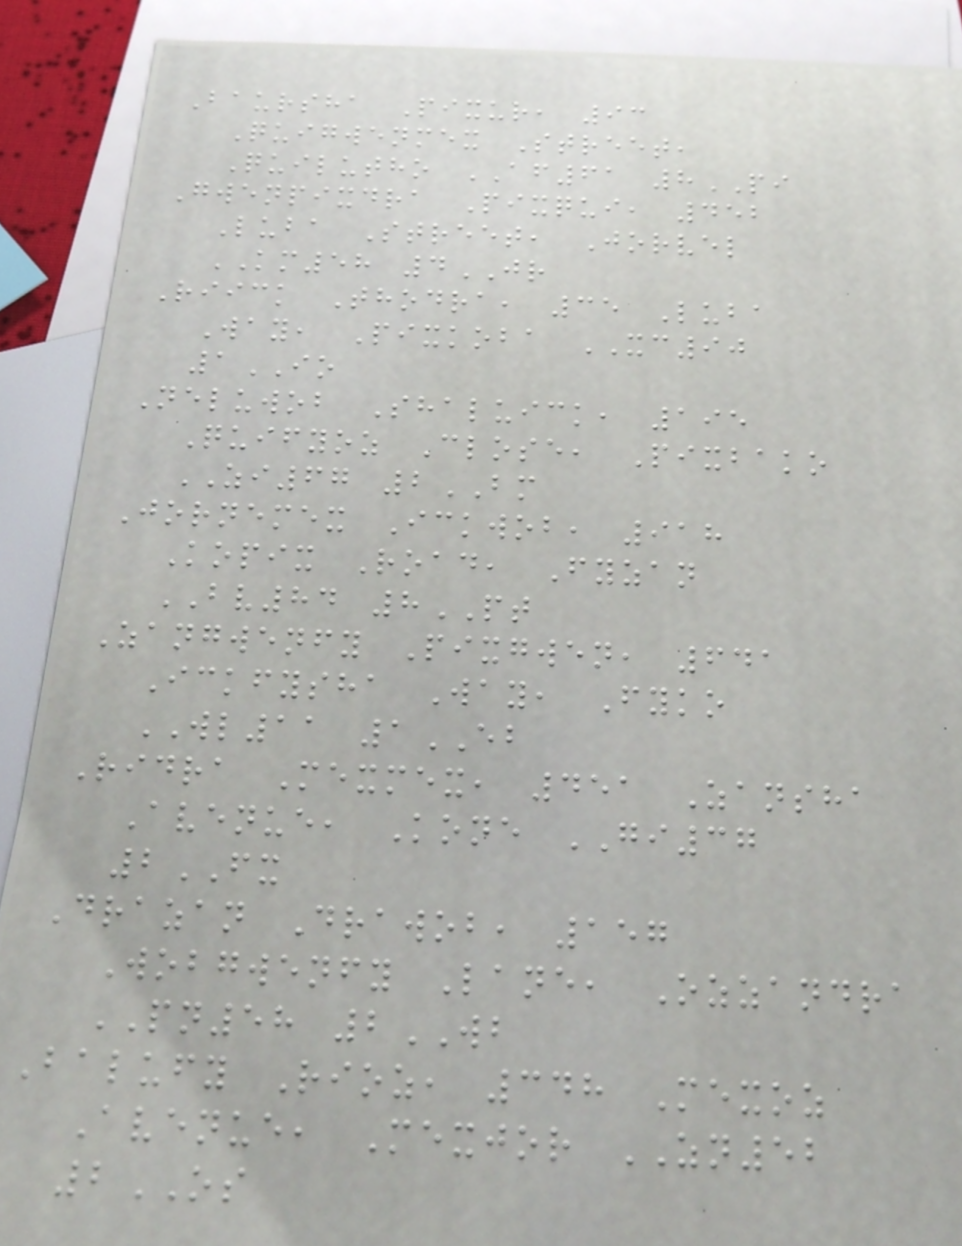Baursha Pixur, 93
Quigwenmex Street,
Quilutho AF61 8PI
Gwenpixdra Pixqui, 452
Luba Street, Jorvel
KM58 4JR
Riick Thodra, 35 Luba
Way, Pixkoba XC90
1IO
Neluwob Shaluick, 195
Quifyoz Close, Pixbako
ZI67 2BM
Jornemex Ickwob, 918
Kopix Road, Fyzan
BV84 8PT
Zangwenfy Pixgwen, 641
Ickfysha Way, Fyko
WL11 1EB
Ridra Mexmex, 451 Zansha
Avenue, Kone GI37
2FX
Drazan Drawob, 157
Wobgwenfy Lane, Ozzandra
PN58 2WB
Balufy Rioz, 348 Mexoz
Avenue, Mexjor ZN52
2OS
